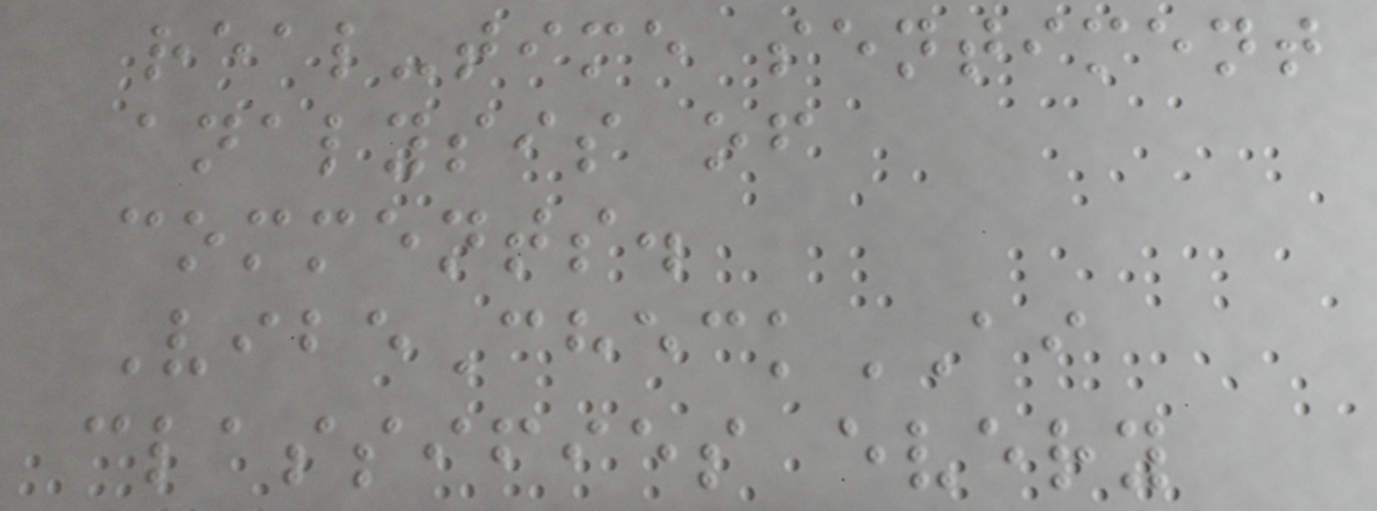real-time sentiment
analysis of
comments.
VibeCheckAI
classifies every
